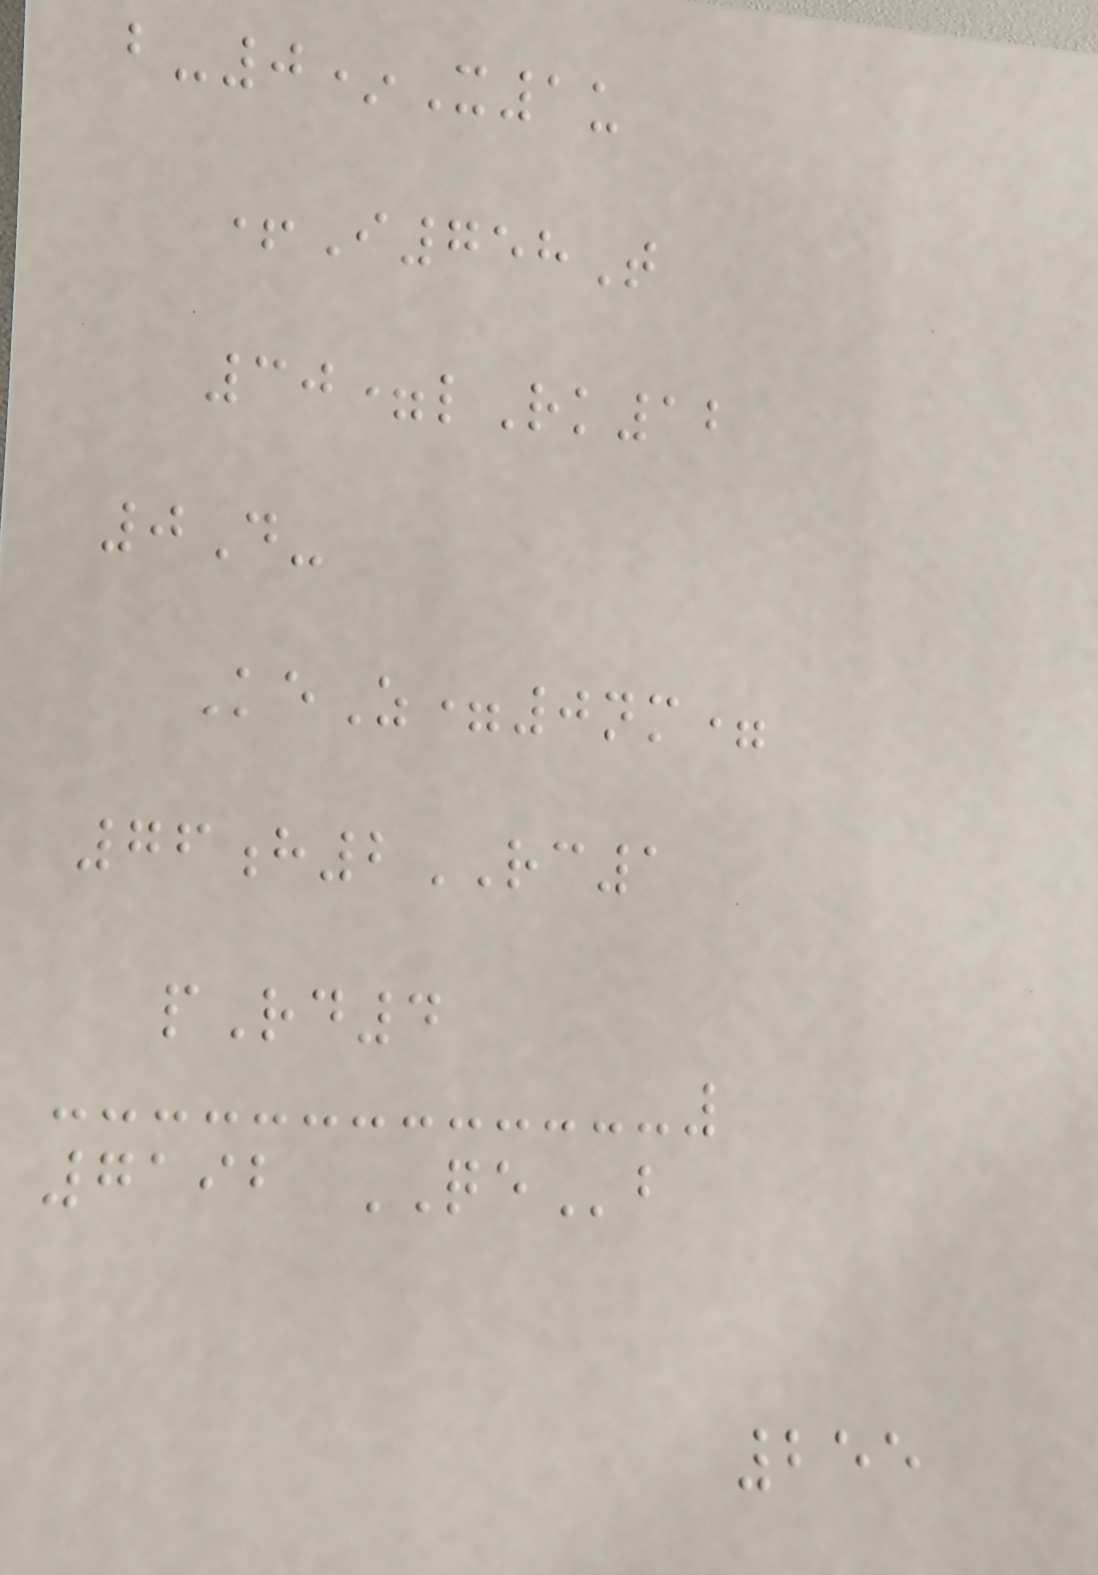b-0*X1u
+I758T
30=lRk12
0D-
KeZ=0nm=
76h2RC1
pRd4
7192 QEb
255
